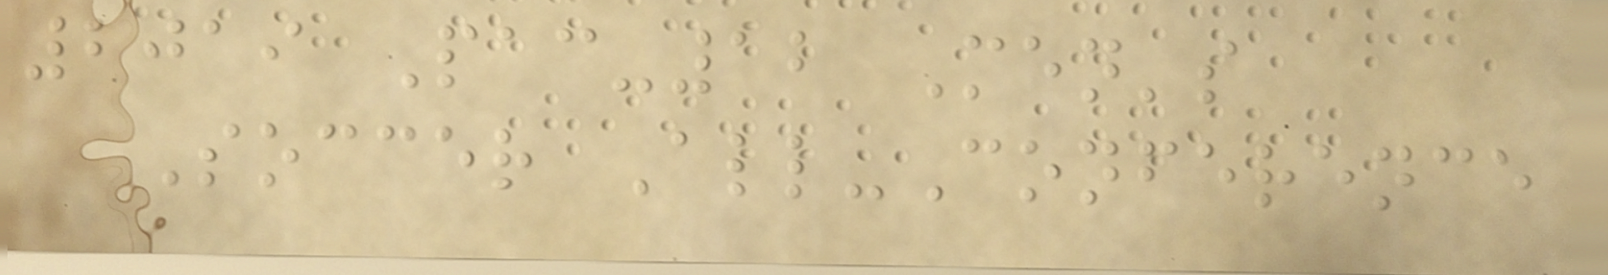2019 Pac-12 Men's
Soccer All-Conference
